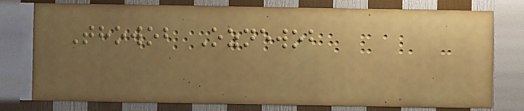Thowob Oznewob
